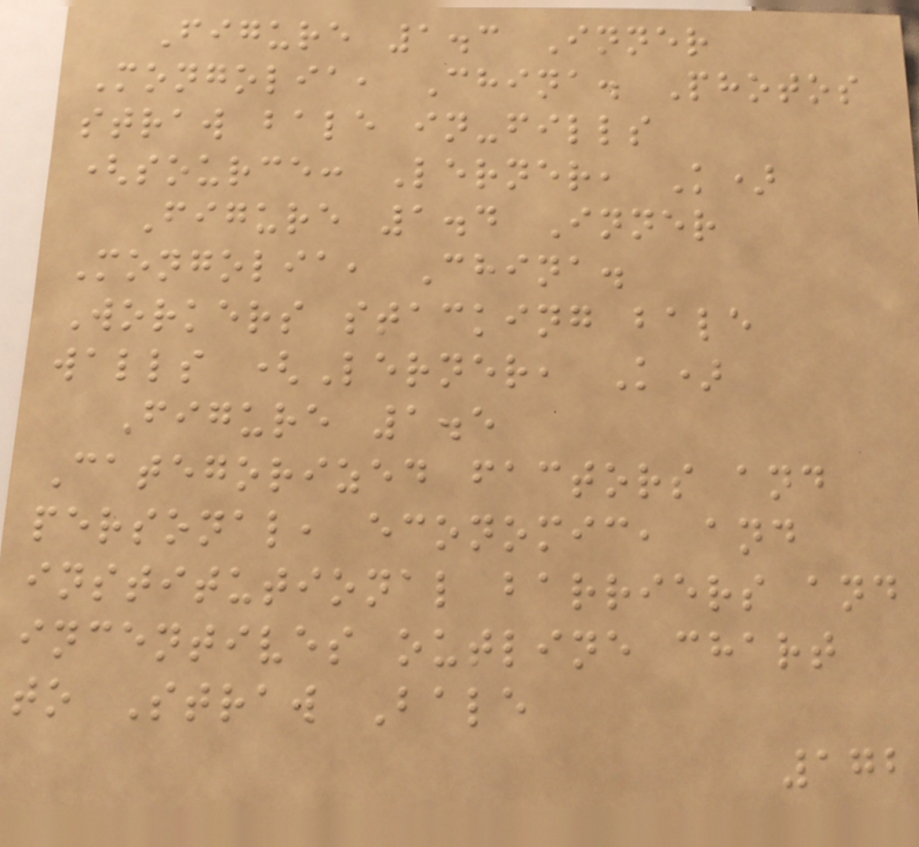Figure 1.3 Inner
Mongolia, China. Photos
straw bale in-fills
(source: Lerner, K)
Figure 1.4 Inner
Mongolia, China.
Workers stacking bale
walls (Lerner, K)
Figure 1.5
Categorized factors and
personal, economic, and
institutional barriers and
incentives outline chart
to Straw Bale
172
